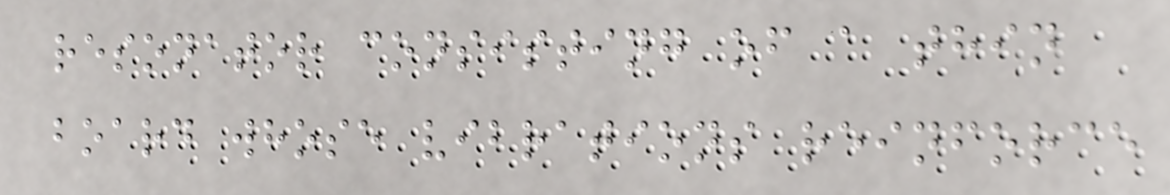resonator consisting of a thin
board whose vibrations reinforce
